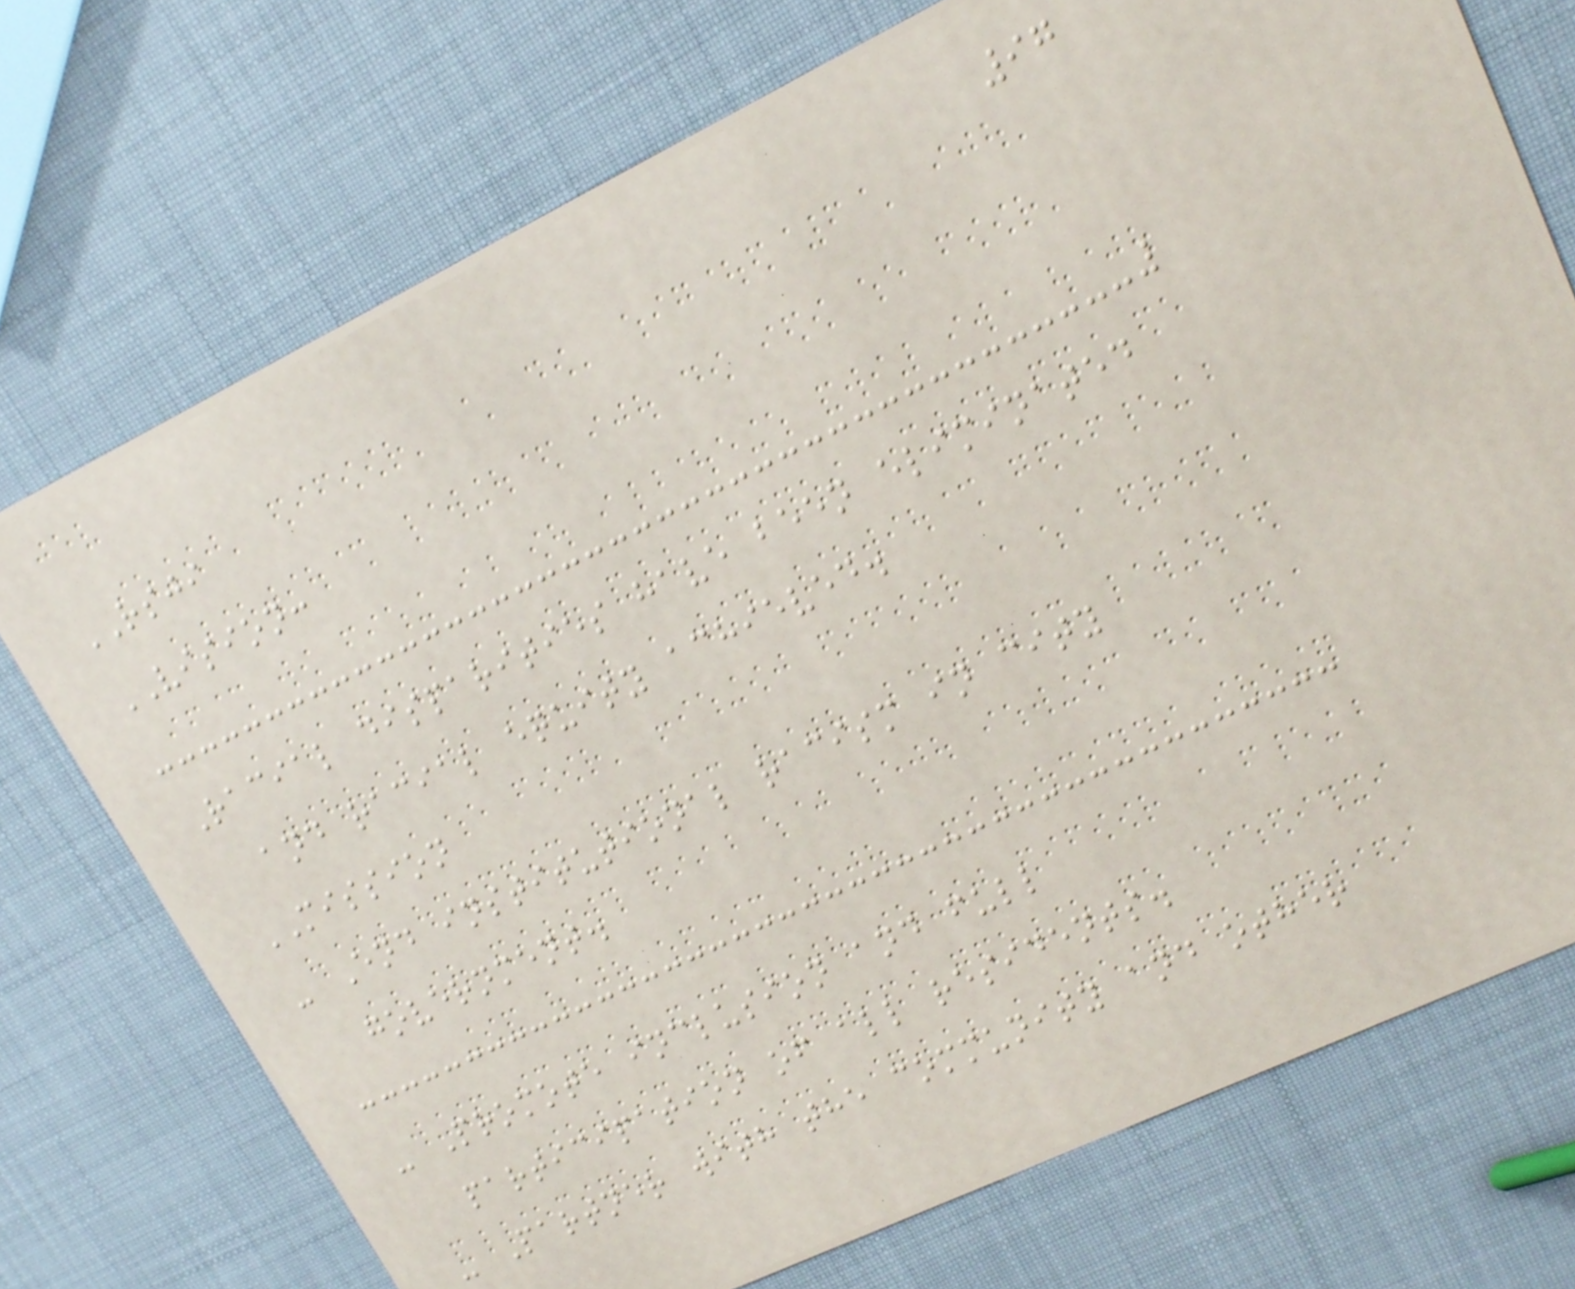97
RSJI
VISION:
Racial disparities have been eliminated
and racial equity achieved.
MISSION
- End institutional racism in city
government.
- Promote inclusion and full
participation of all residents.
- Partner with the community and other
